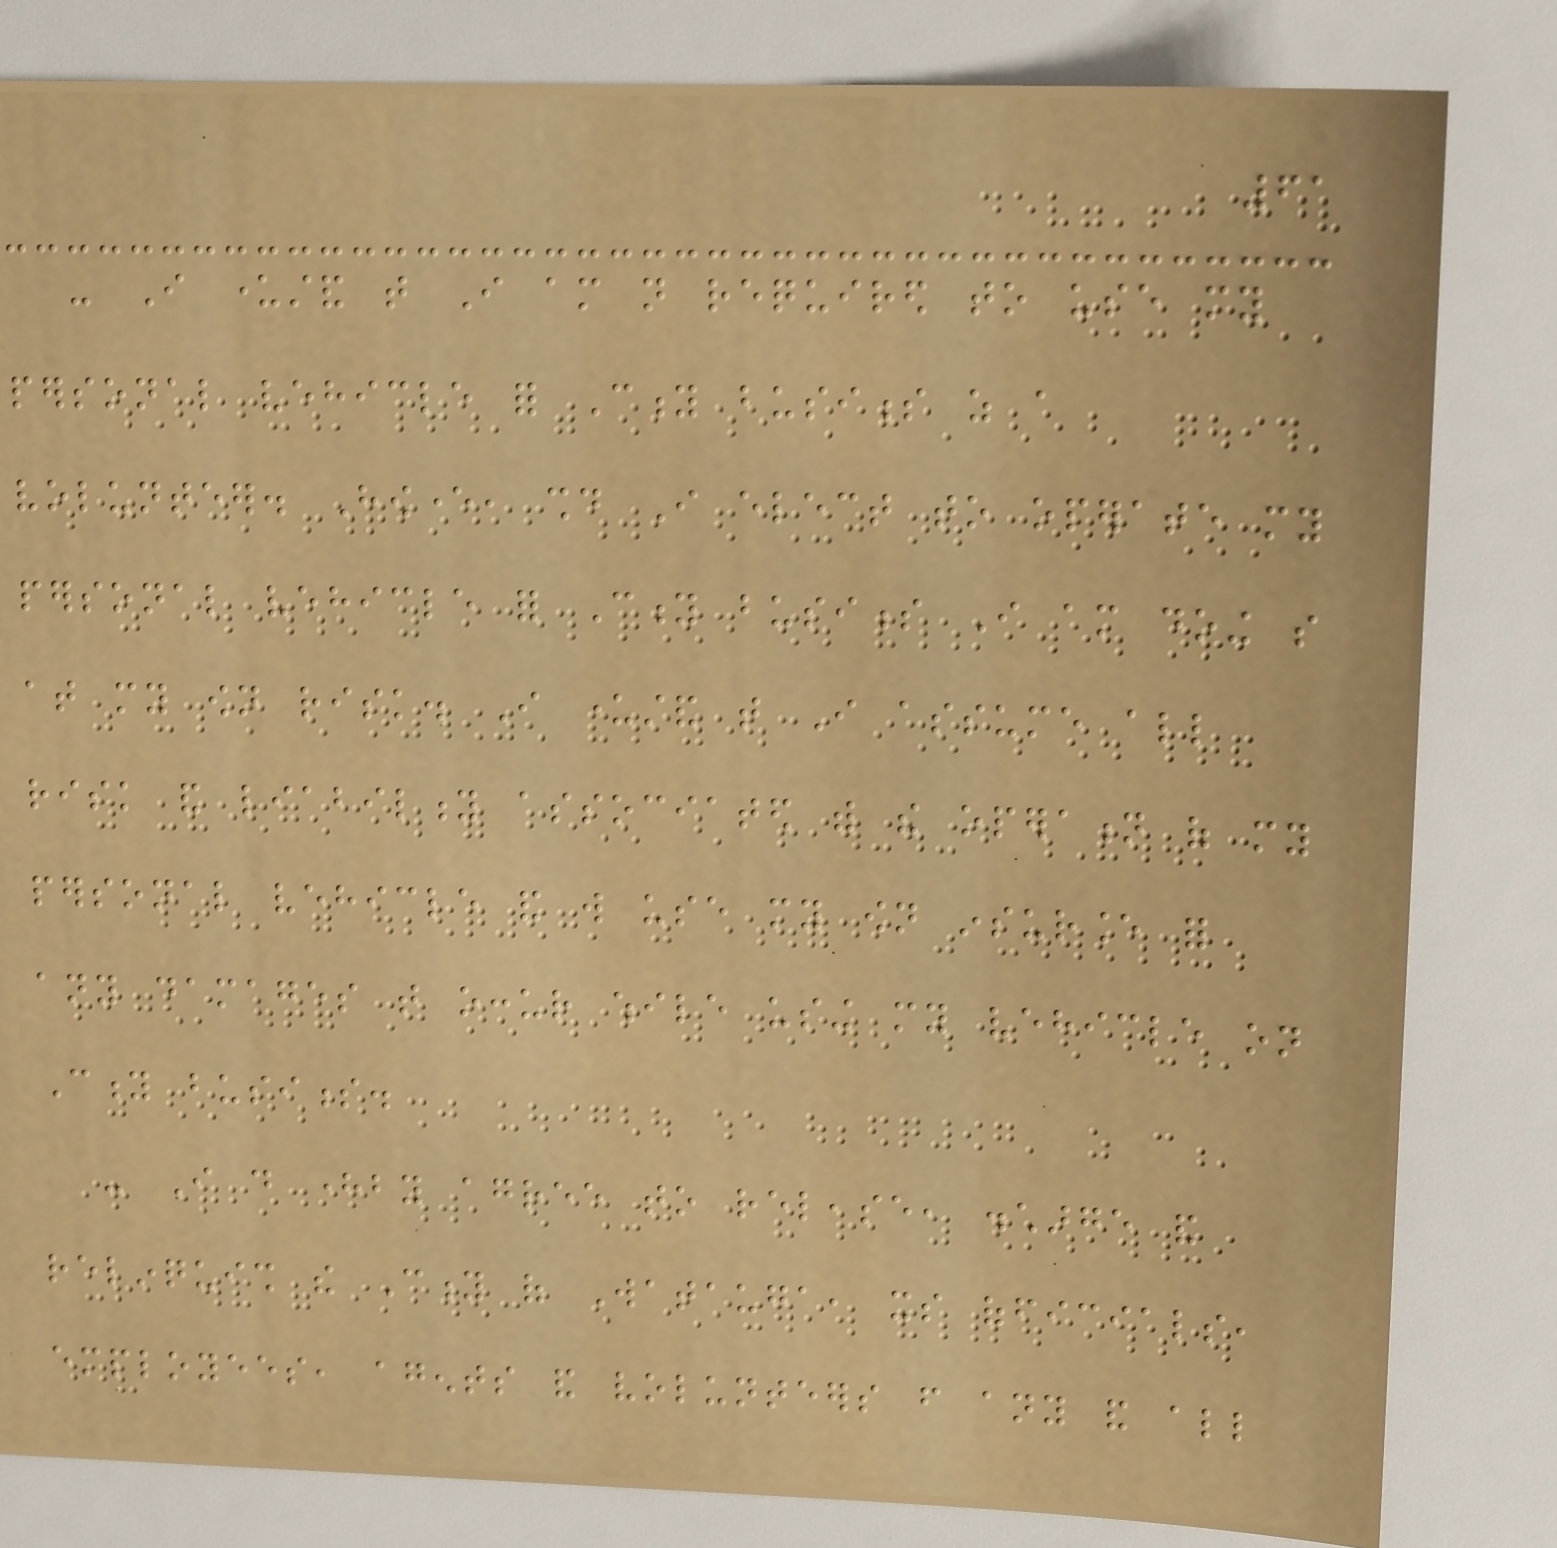61
- I understand that I am not required to use my
personal vehicle for City business as a
volunteer. However, should I elect to operate my
personal vehicle for City business I am doing so
at my own risk. I understand that I assume all
risk and liability associated with the operation of my
personal vehicle and will use my own insurance for
any damages that occur while using my vehicle on
City business.
- I do hereby agree to release, discharge and
relinquish the City of Watauga, its officials,
employees, agents and volunteers from any and all
